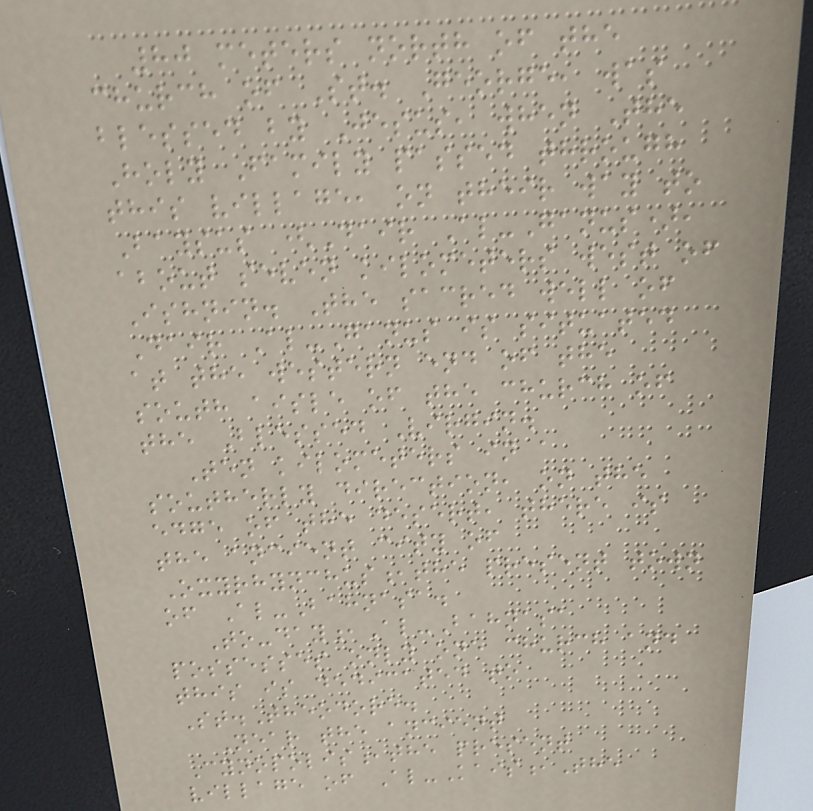80 meters north of the
church of St. George, was
blessed by Jesus, when The
Holy Family passed through
this village, on their way to
Baysus (Dair Al-Ganus),
about seven kilometers west of
Ishnin. The sacred well of
Dair Al-Ganus is situated
at the western end of the
south aisle of the church of
the Blessed Virgin.
Ten kilometers in a
southerly direction, on the
edge of the desert, there is
the ancient city of
Oxyrhynchus,the present town
of Al-Bahnasa.
To-day,Al-Bahnasa
possesses only one church and
this is dedicated to
St.Theodore.
Near the ancient
Cynopolis,the present
village of Al-Kais,The
